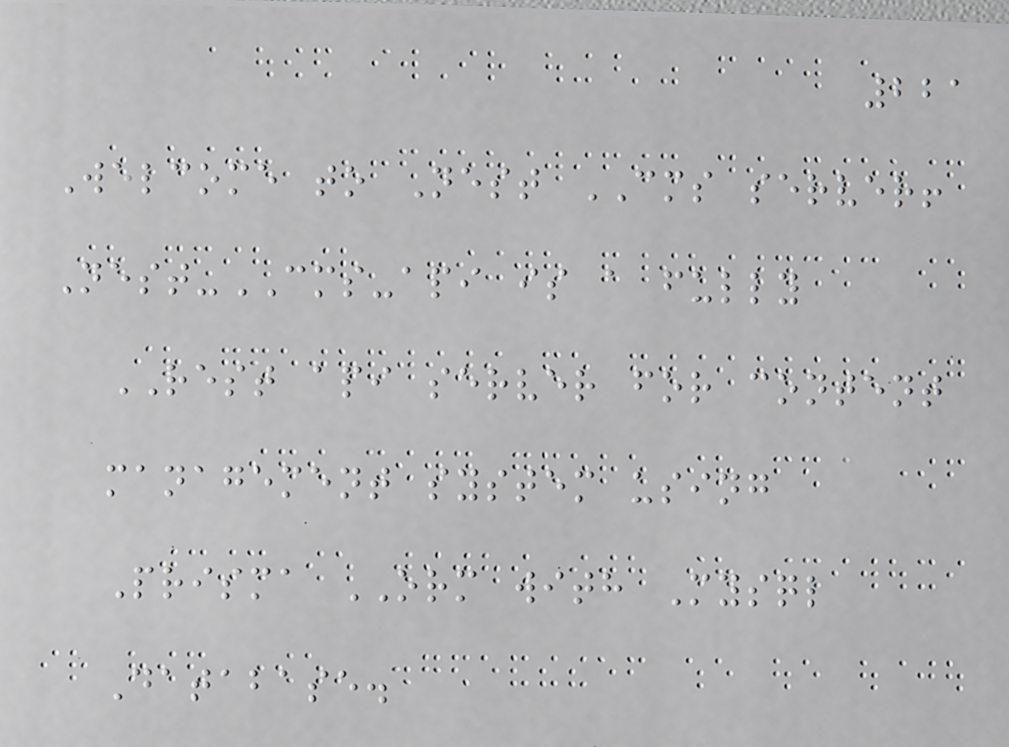221
Welcome to Nest CMS server!
Nest-CMS-api is a fully
REST api server for content
management system using
Prisma ORM with Mysql
Database.
